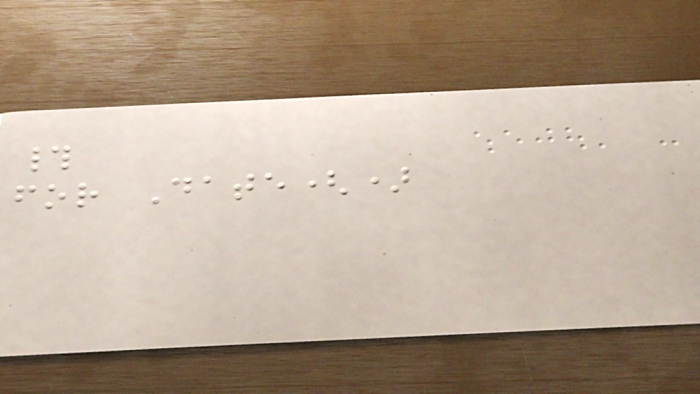#
for Date()
